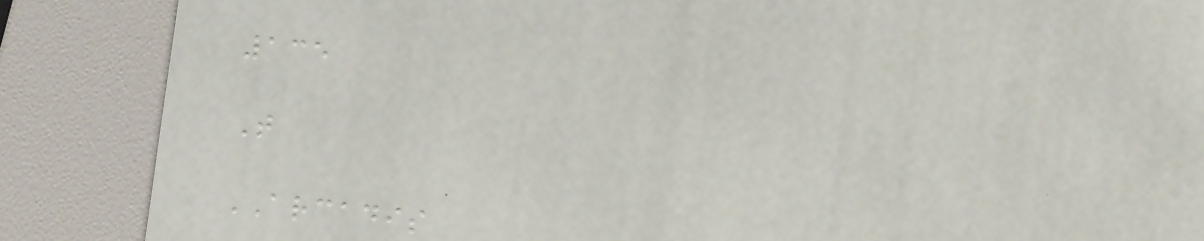135
T
ARCADIS
